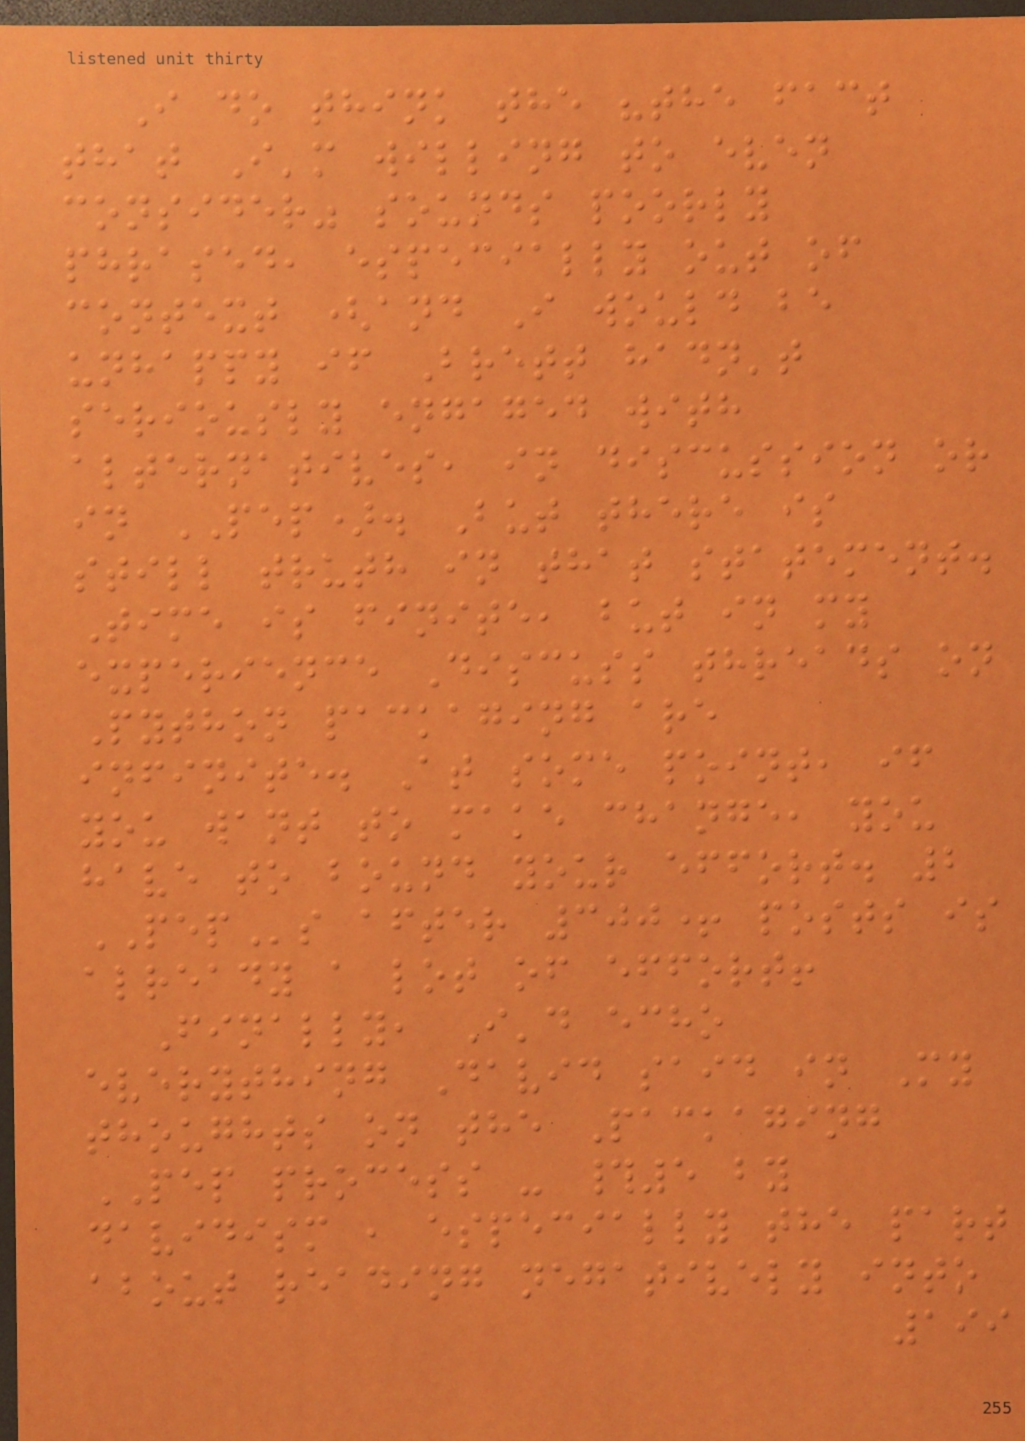I do think the "the fact
that I'm willing to even
consider" sounds poorly
phrased, especially out of
context (and I would be
unhappy if Brett hadn't
seriously engaged with
alternatives, in discussion or
in PEP). But there is
still truth in that statement.
Time is finite, but in my
experience Discuss threads on
Python packaging are
infinite. At some point, if
you want to make change, you
have to bound your effort. 2
PEPs after 300+ posts is
already a lot of effort!
Finally, I'd echo
everything David said in My
thoughts on the Packaging
PEP process - #5 by
davidism , especially the part
about reading negatively into
199
